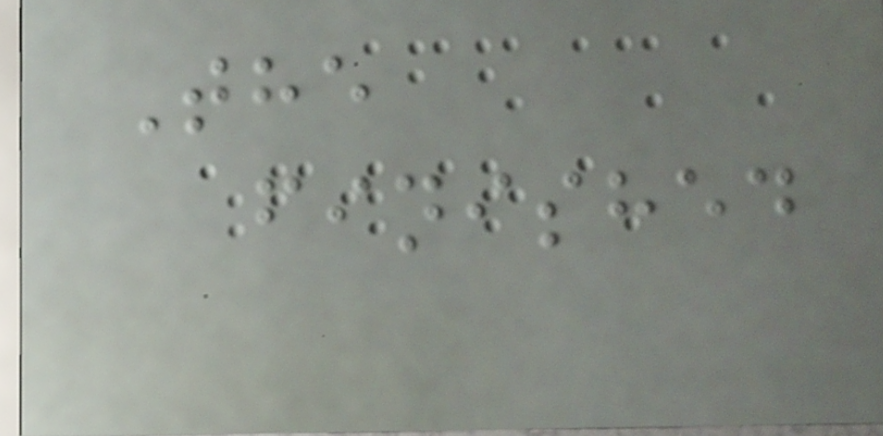The
finished
